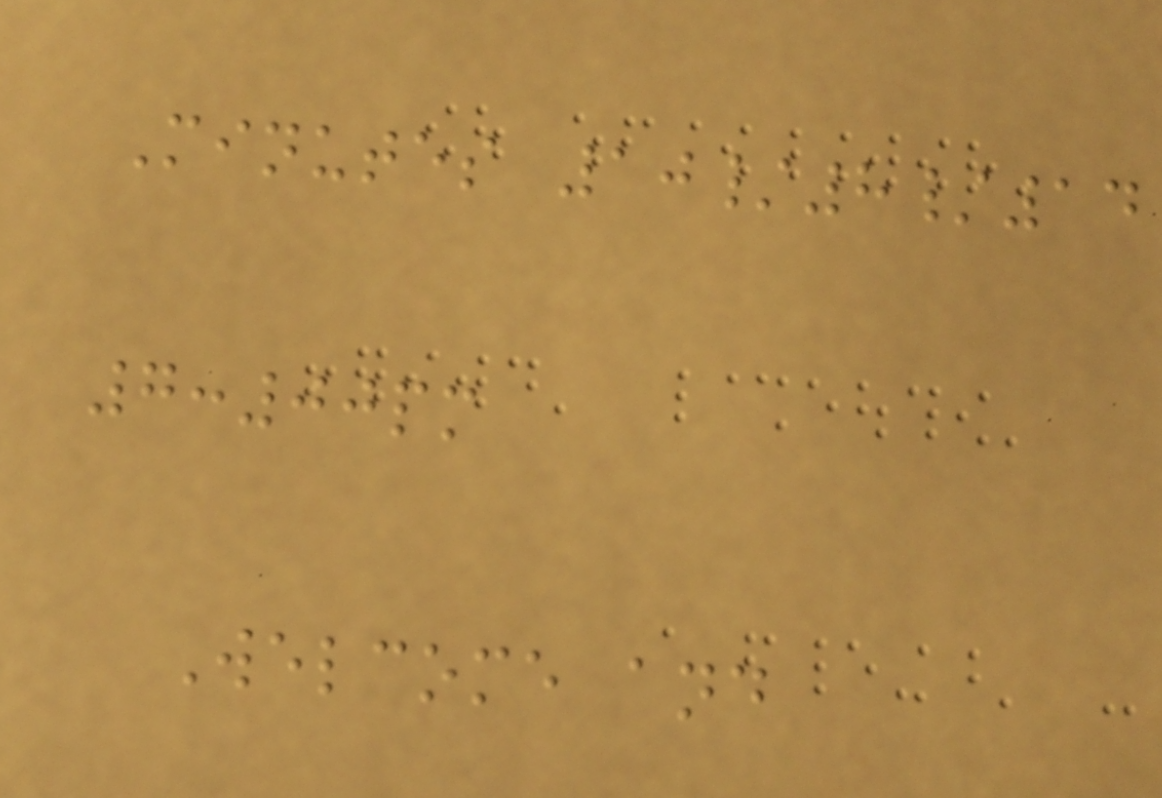Minutes 10/8/14
7:00pm
Welcome and
